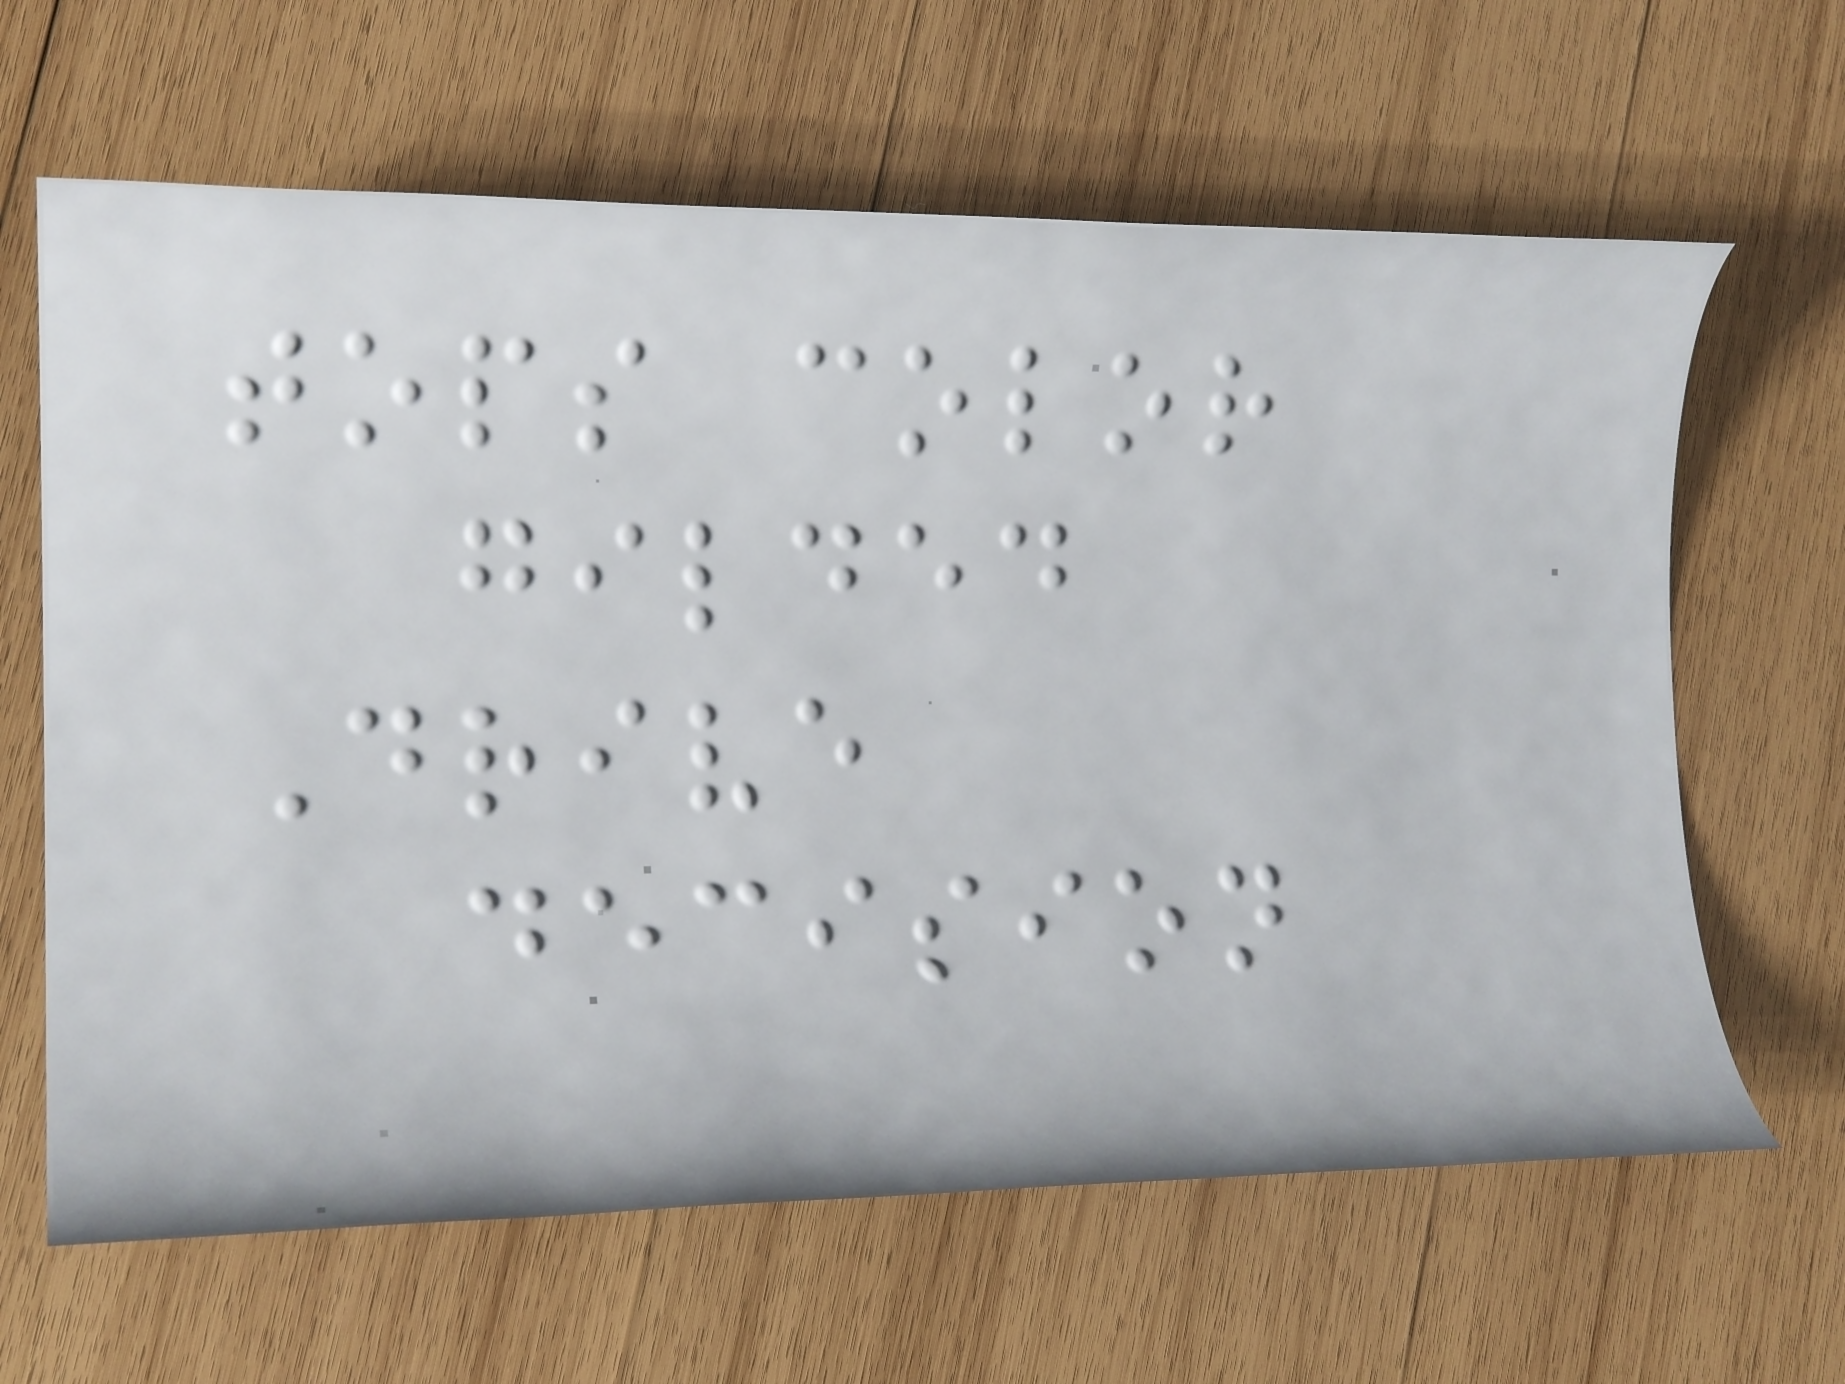tops color
gilded
Drive
decision
